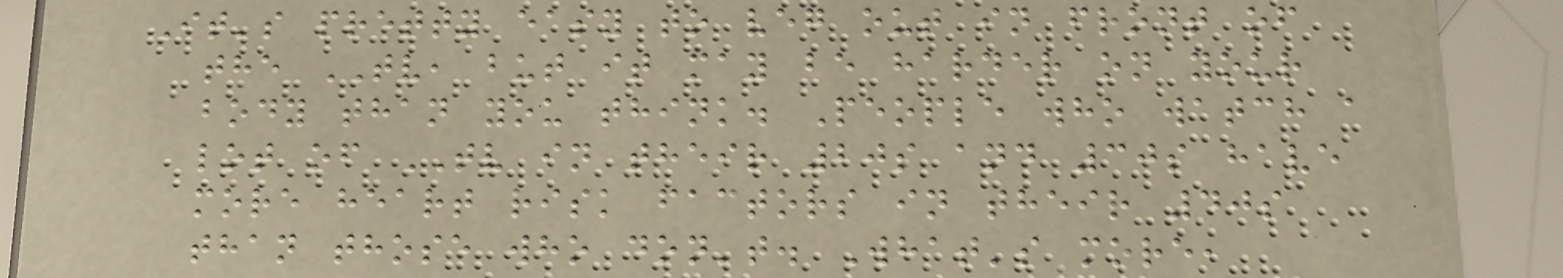It's pretty easy to veg out in front of
the TV, but it may be harder on your
body than you think. People who watch a
lot of TV in their 20s and 30s have
more heart risk factors in their 40s
than those who don't. What's more,
